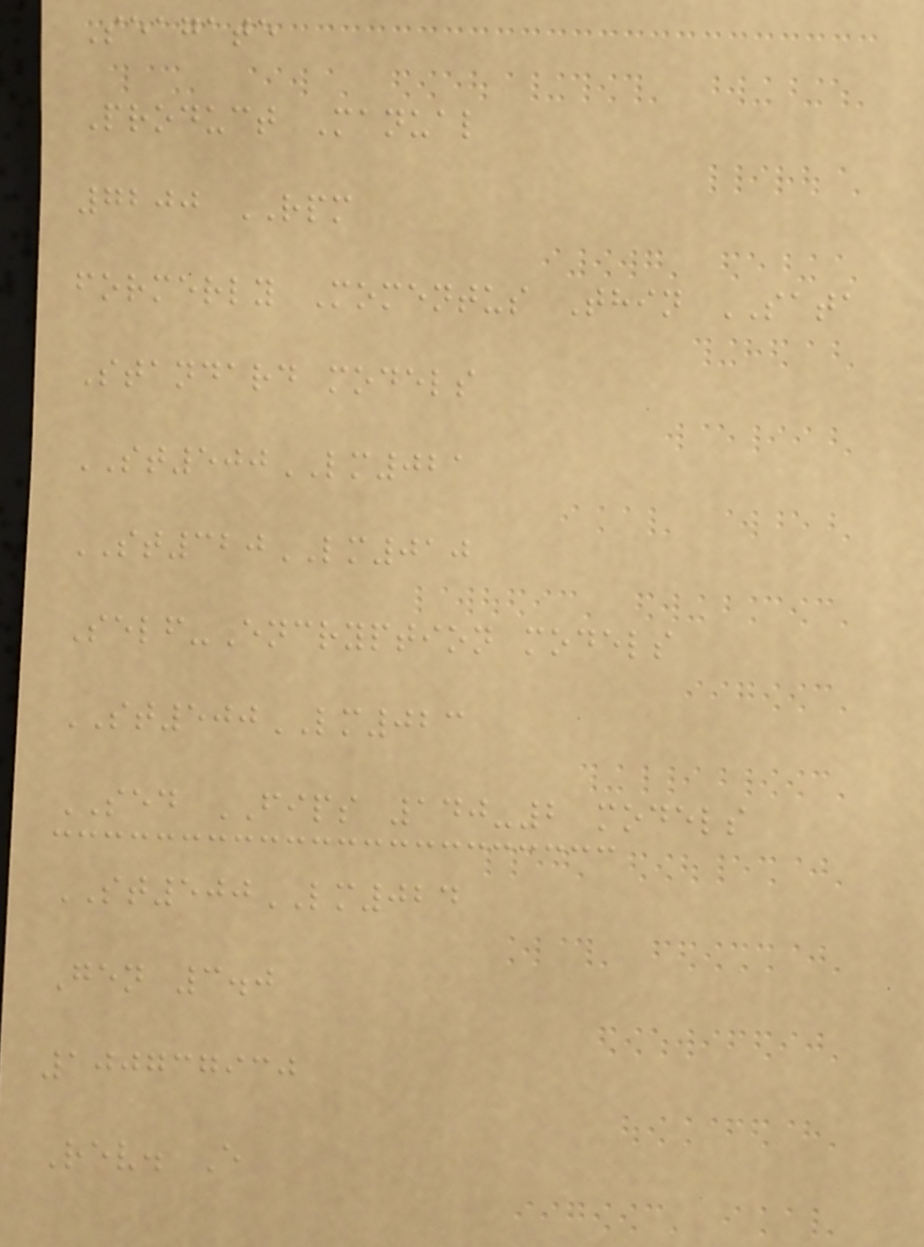Seagate
Product Manual
7200 RPM
formerly Momentus Thin SATA
Standard models
ST500LM021
ST320LM010
Self-Encryption models
ST500LM023
SED FIPS 140-2 models
ST500LM024
Gen 3.0
100737930
Rev. E
